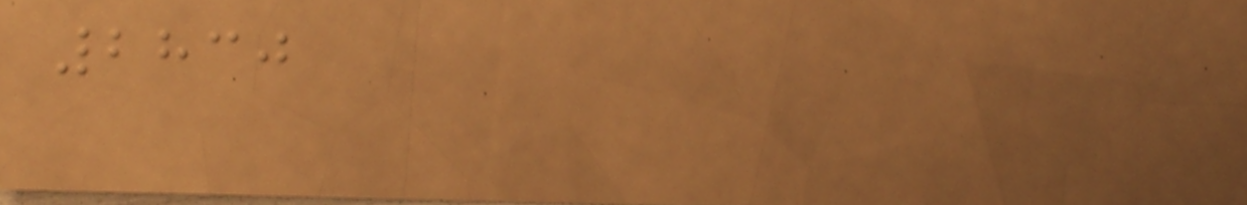2830
